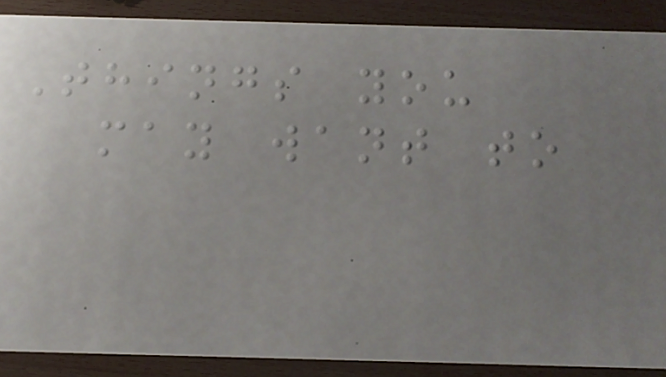Things you
may want to
